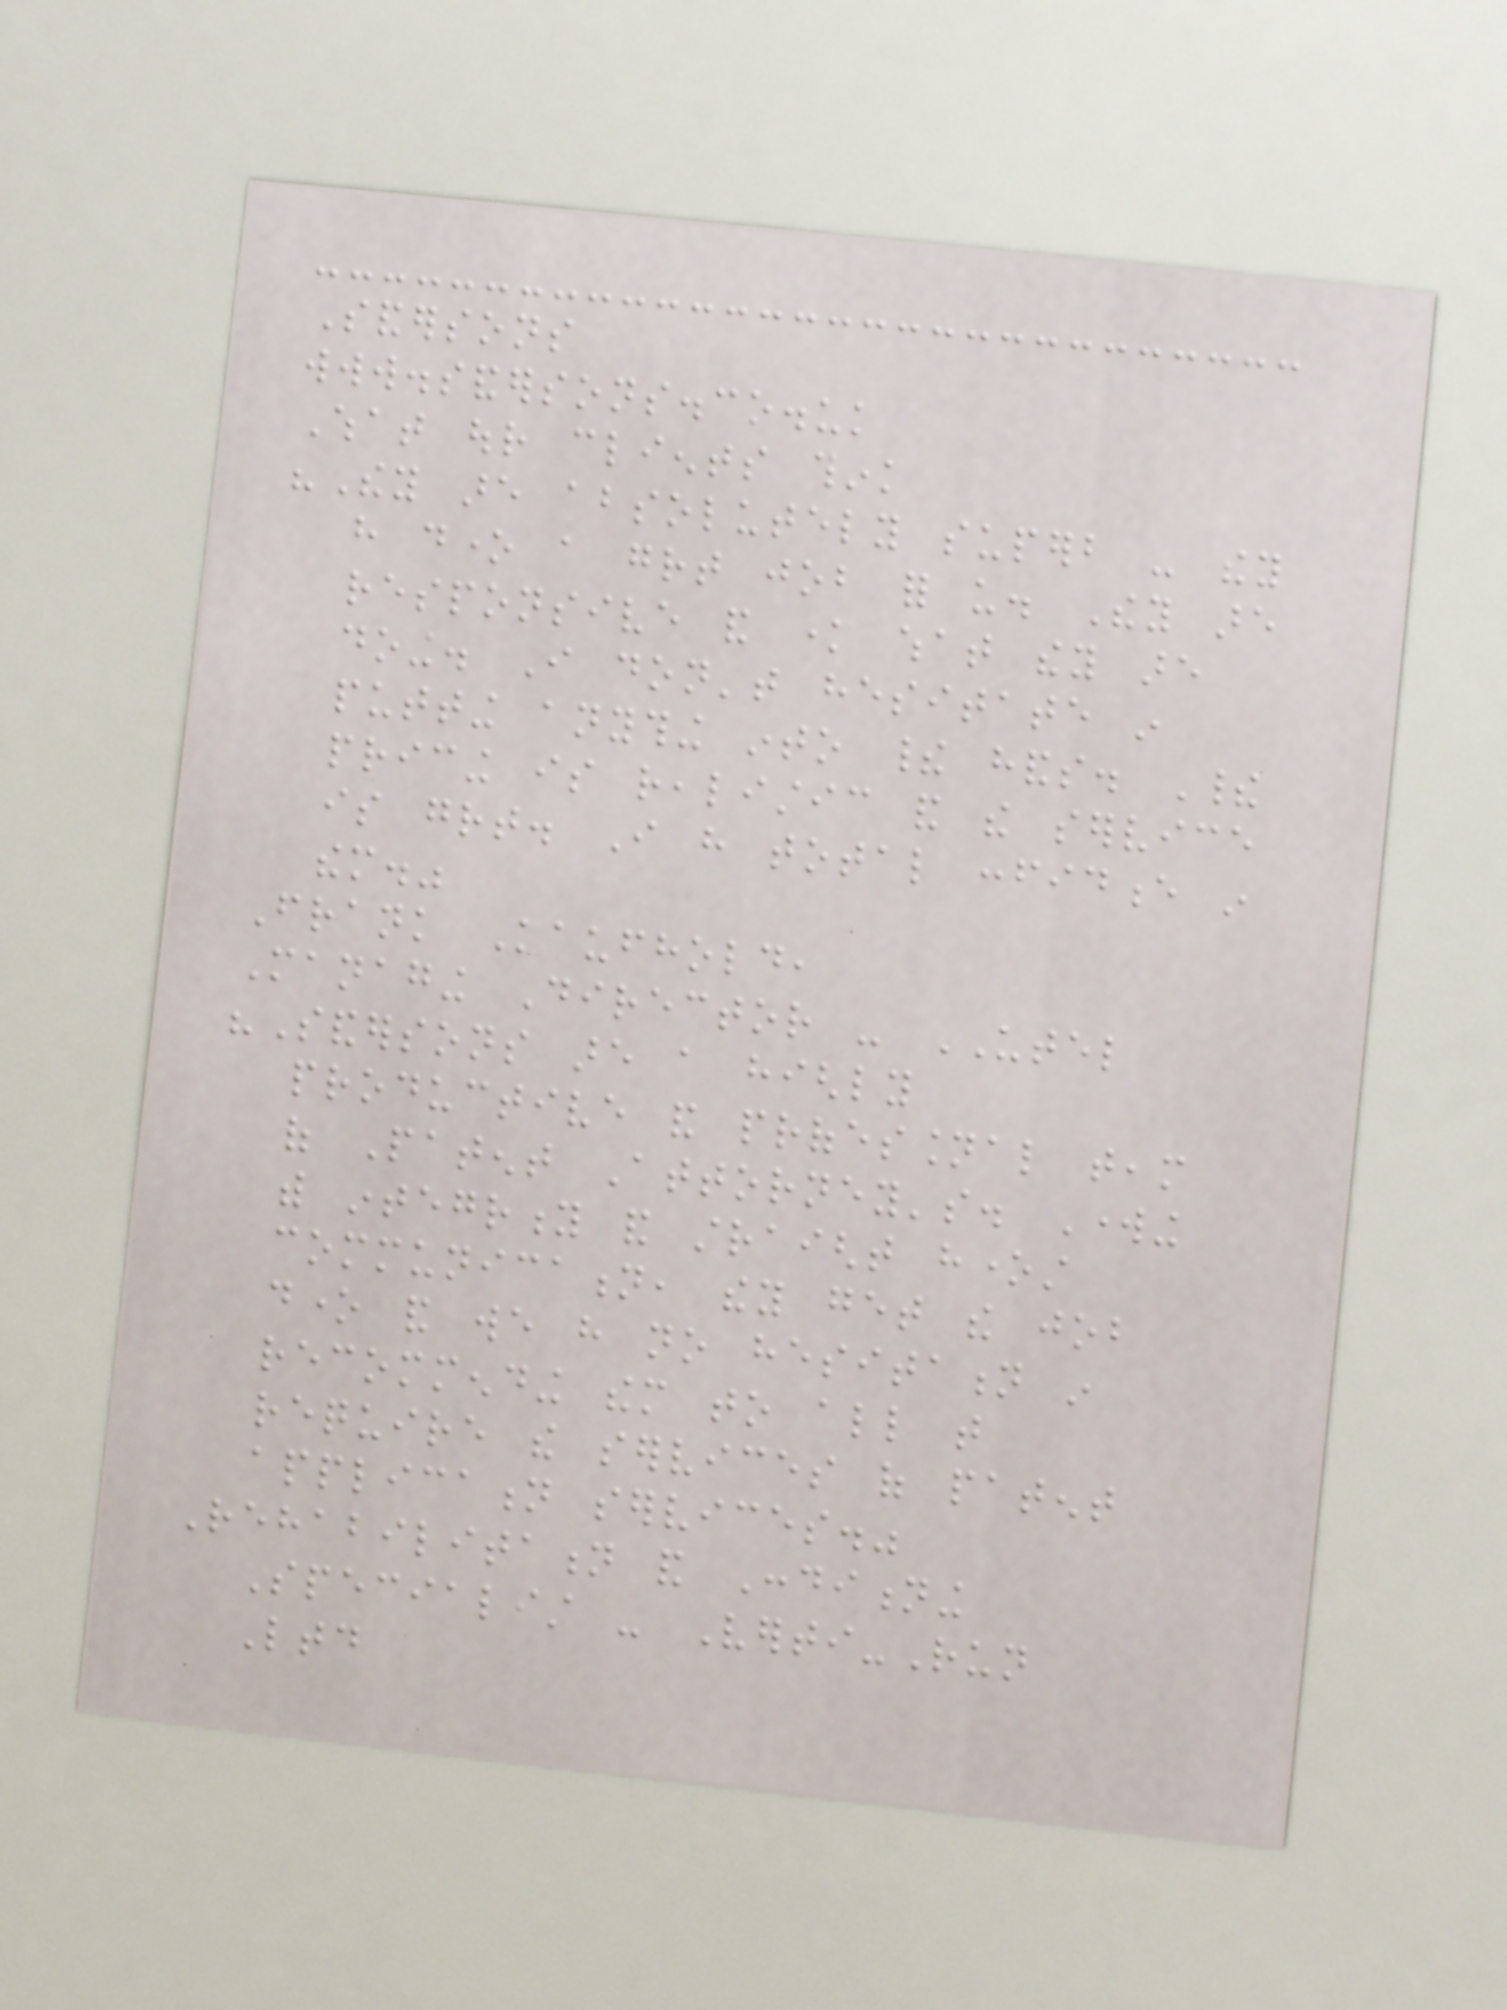Sandersons
www.sandersons.co.uk
What our clients think
"They are absolutely superb - they
have done a great job for us. They are
responsive and know what they are
doing. I don't hesitate in
putting anything into their hands. Their
pricing is realistic and the service
is great. I have total confidence in
them."
Frank Kaufhold,
Managing Director - UTEL
"Sandersons are a highly
productive and professional team
of Patent Attorney's. Working
with integrity and straight honest
communication, they get the job
done and we have no hesitation in
recommending them to all that
require the services of patent
application services."
Rehabilitation and Conditioning
Specialist - Verti-Run
Ltd
